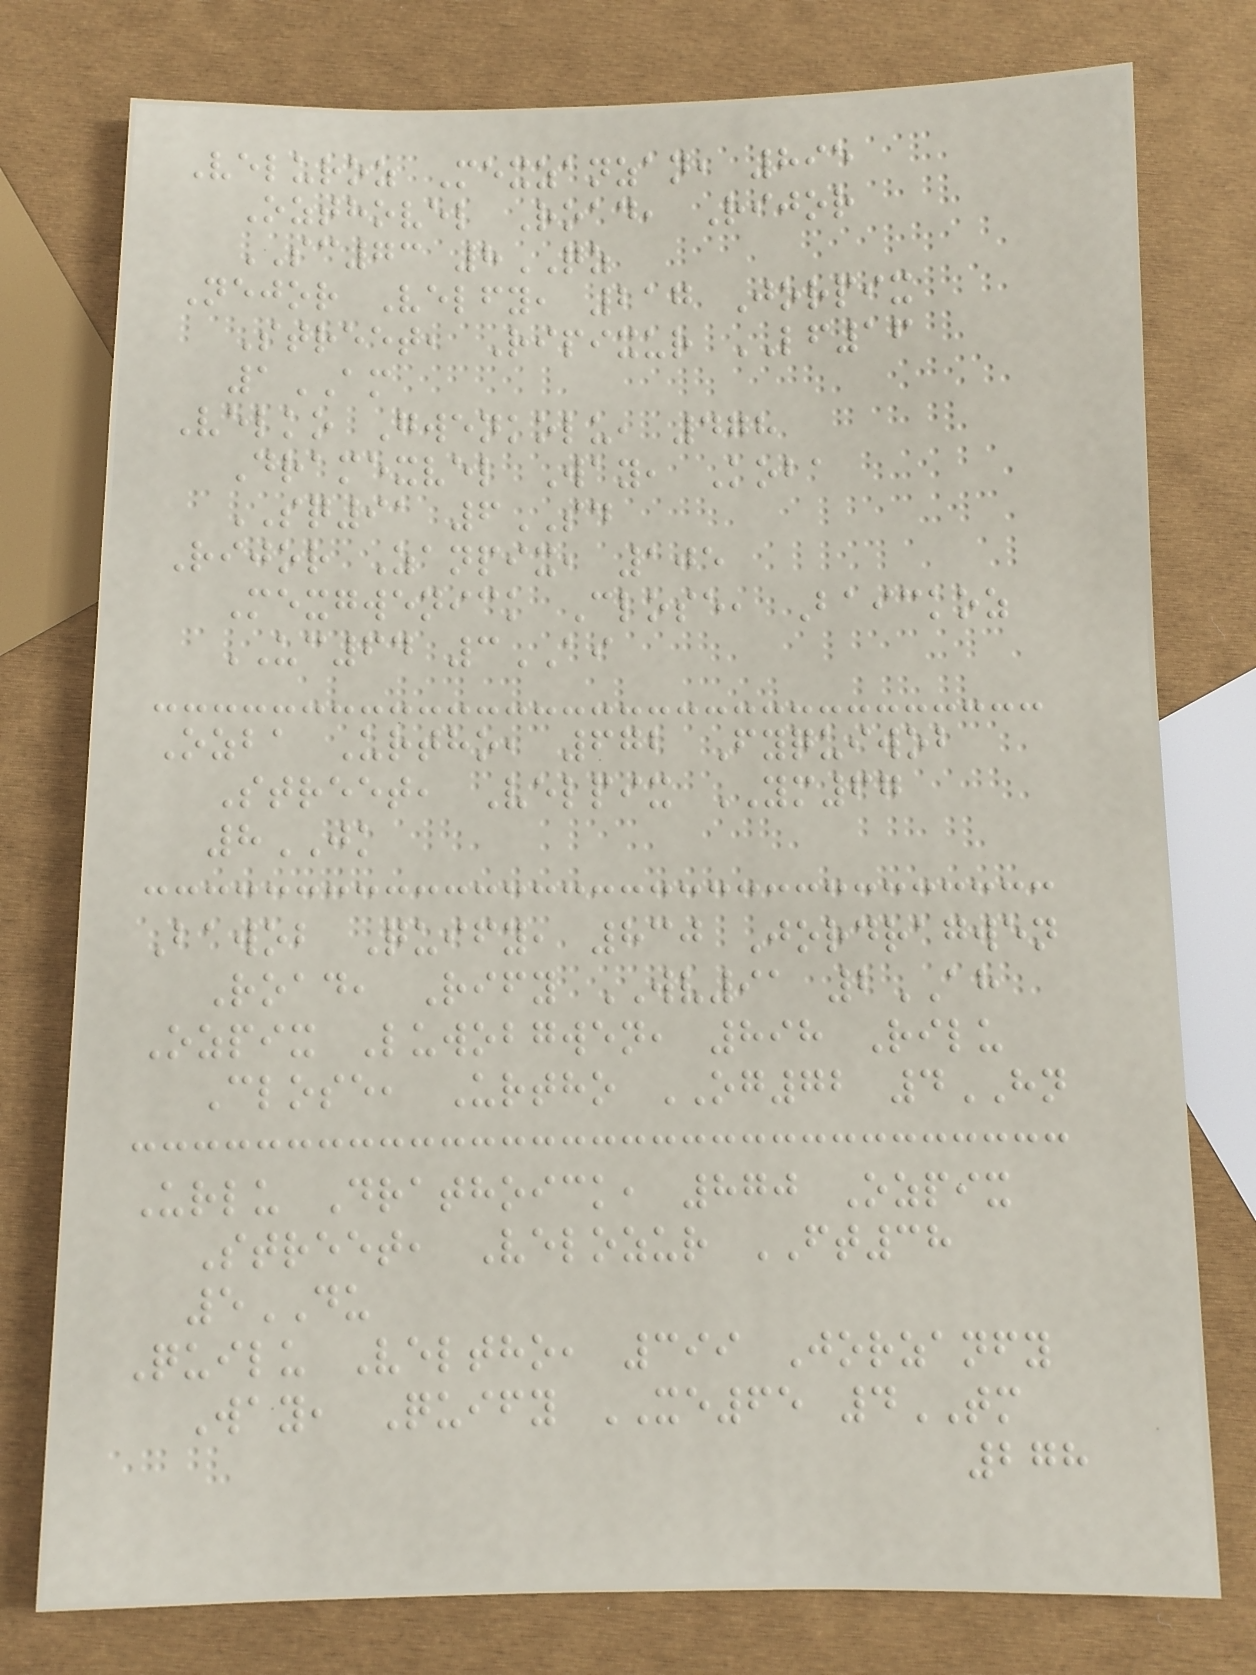Veluroz Mexzanzan, 895
Ozthovel Road, Rijor
SC73 8QZ
Nejor Velfy, 217 Jorpix
Street, Ripixur LF16
1AM
Velko Gwenkolu, 478
Dramexvel Way, Koba
SQ91 6SD
Rijor Zanpix, 105
Mexgwenick Close, Baickoz
UC64 3AI
Ozba Urtho, 672 Fyquiwob
Street, Velpix YM67
8JK
Bawob Quify, 830 Jordragwen
Road, Rify WV91 2AH
Ozpix Luwobgwen, 898 Rilu
Close, Urtho OG72 4HN
Urlu Drathoick, 870 Ozpix
Street, Velozur FT38
5DU
Quilu Veltho, 399 Jorzanfy
Way, Quify XE65 4TM
278
